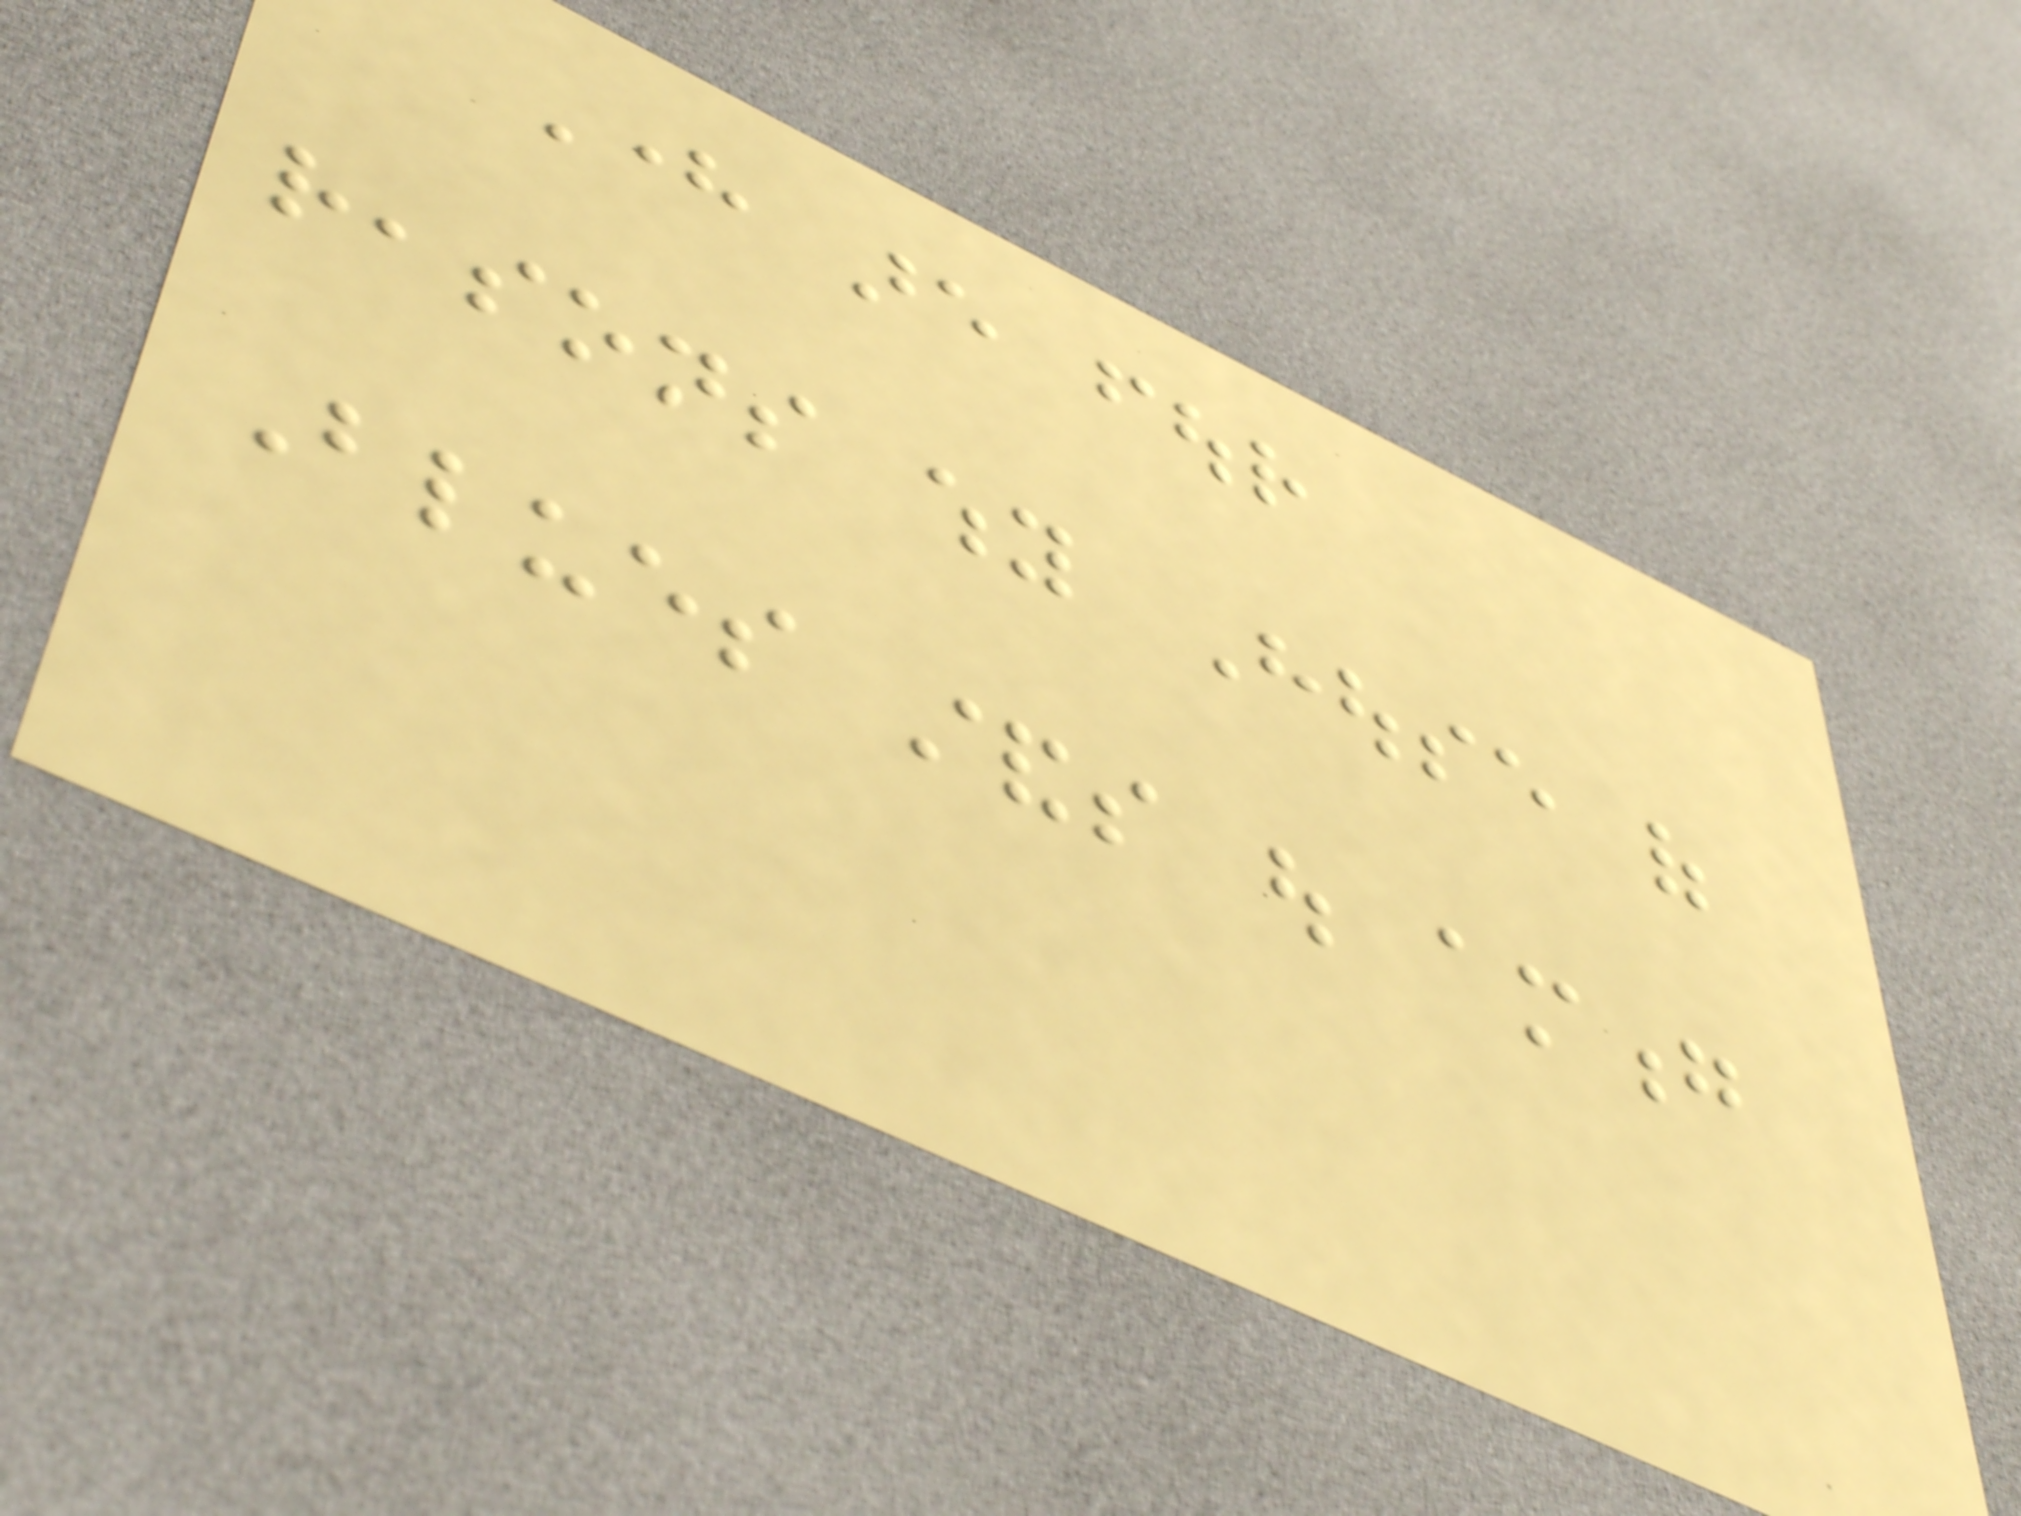Here are four
reasons why House of
Blues stands out among
